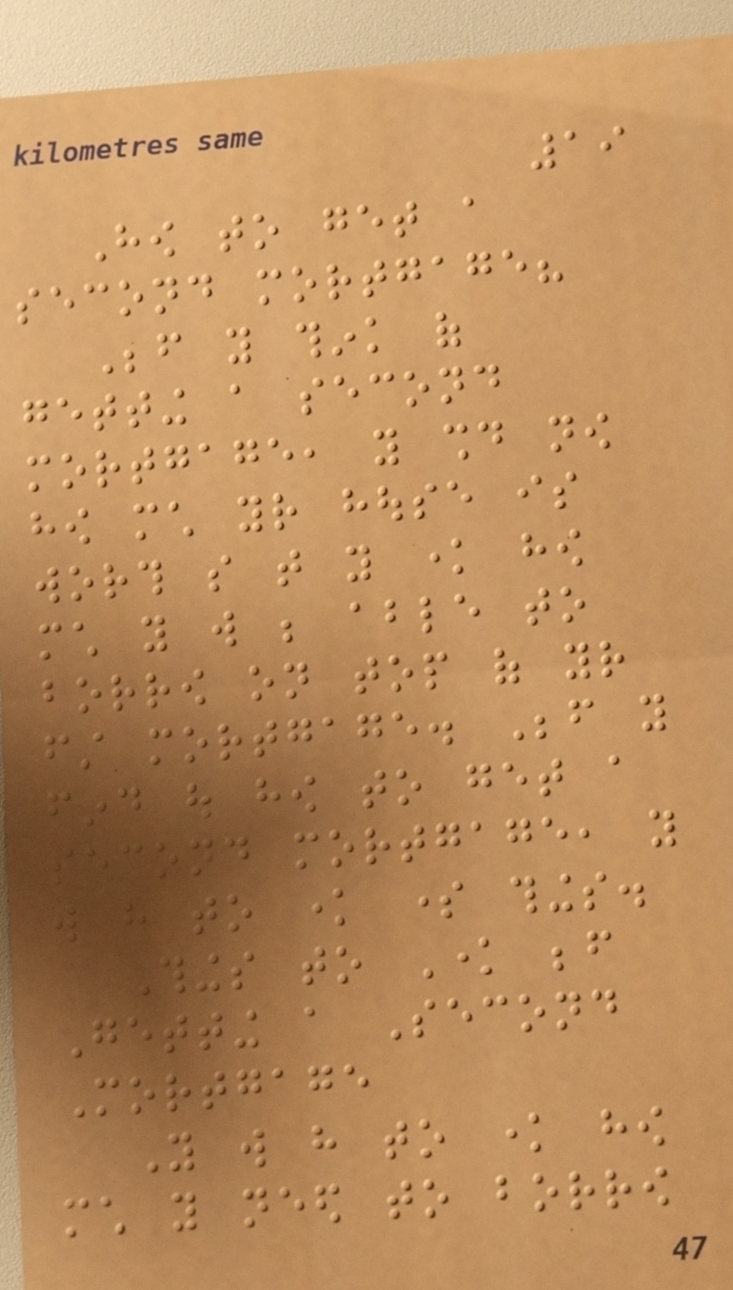19
How to get a
second mortgage?
Before you think of
getting a second
mortgage, you should now
how much your house is
worth so that you know how
much you will be able to
borrow on top of your
first mortgage. Before you
find out how to get a
second mortgage, you
will have to know some things.
Things to Know before
Getting a Second
Mortgage
You will have to know how
much you need to borrow
